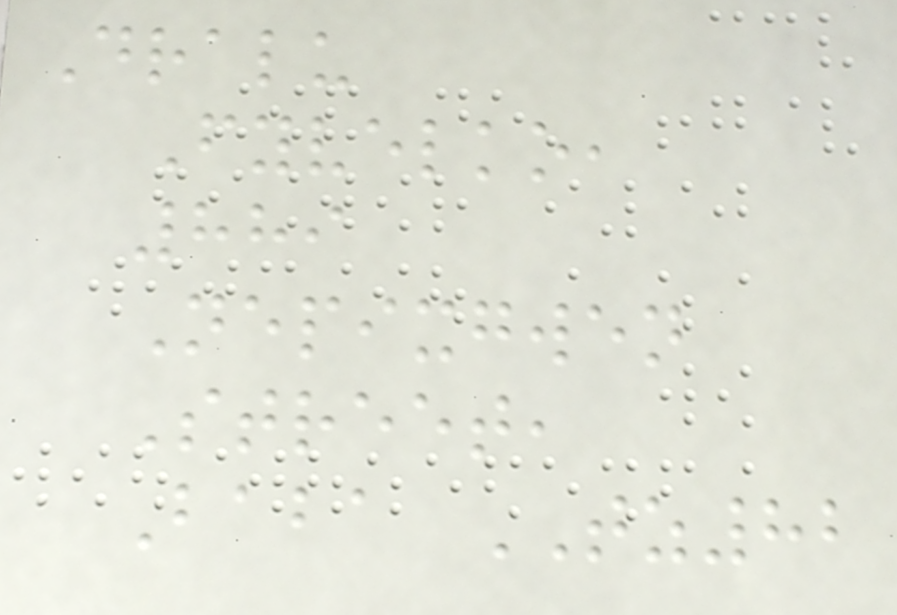Dralu
Fyvelko,
889
Nepixgwen
Street,
Baba TZ82
